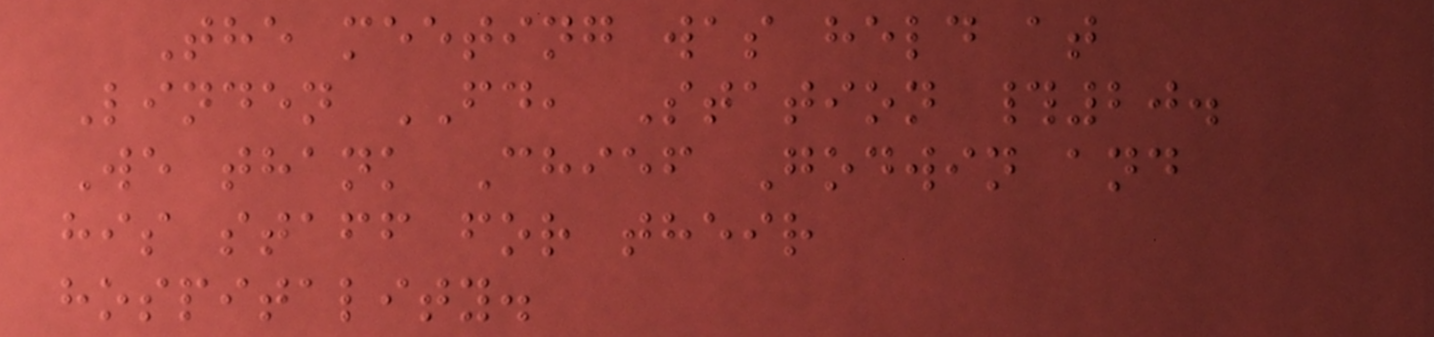The meeting was held at
Linden FD, Station #20.
We thank Chief Godwin and
his staff for their
hospitality.
